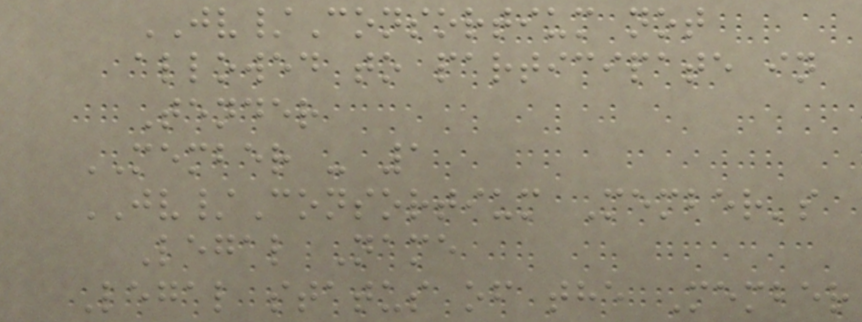JV/Consortium not
allowed to participate in
Tender
MEMBER - 1
JV/Consortium Member's
Legal Name
Legal status of the Member
